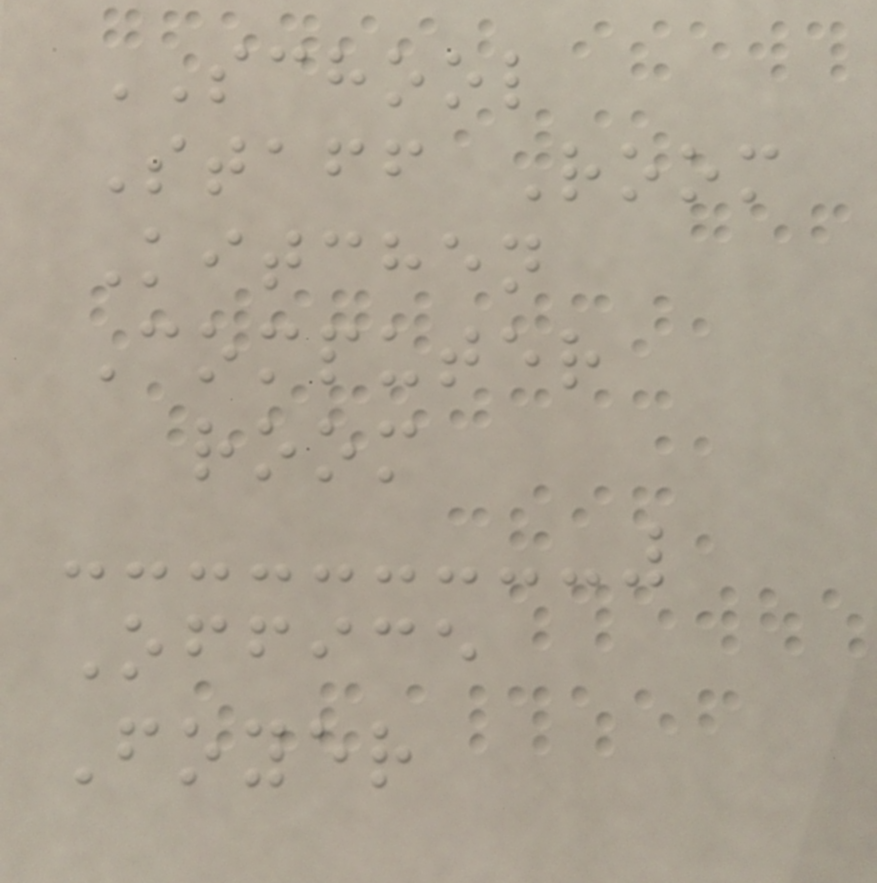SCHOOL
Staff Room
Kitchen
Computer
room
Office
Foyer
